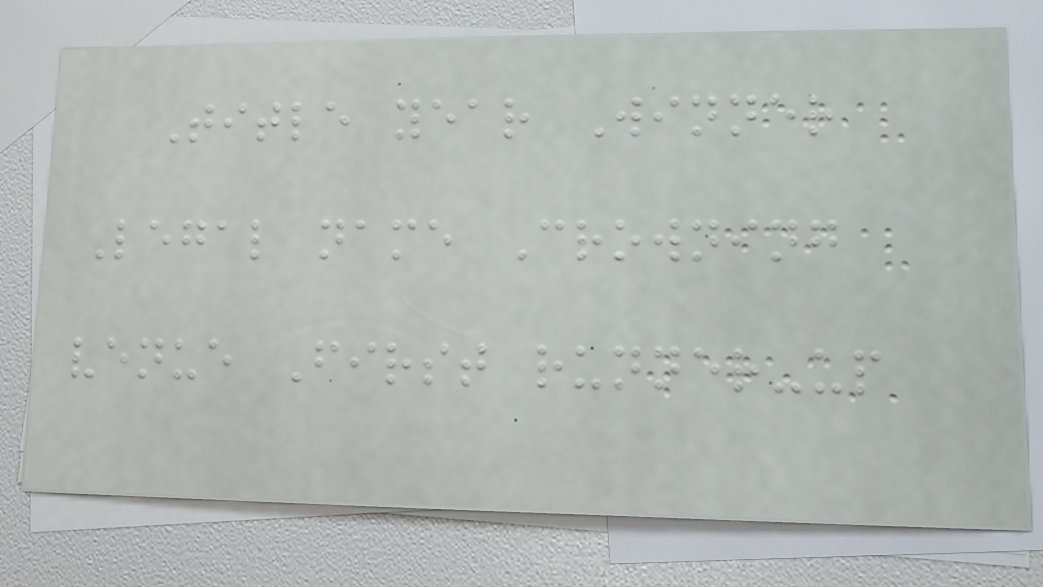Title year Winner
Legal name Crowning
venue First runner-up
